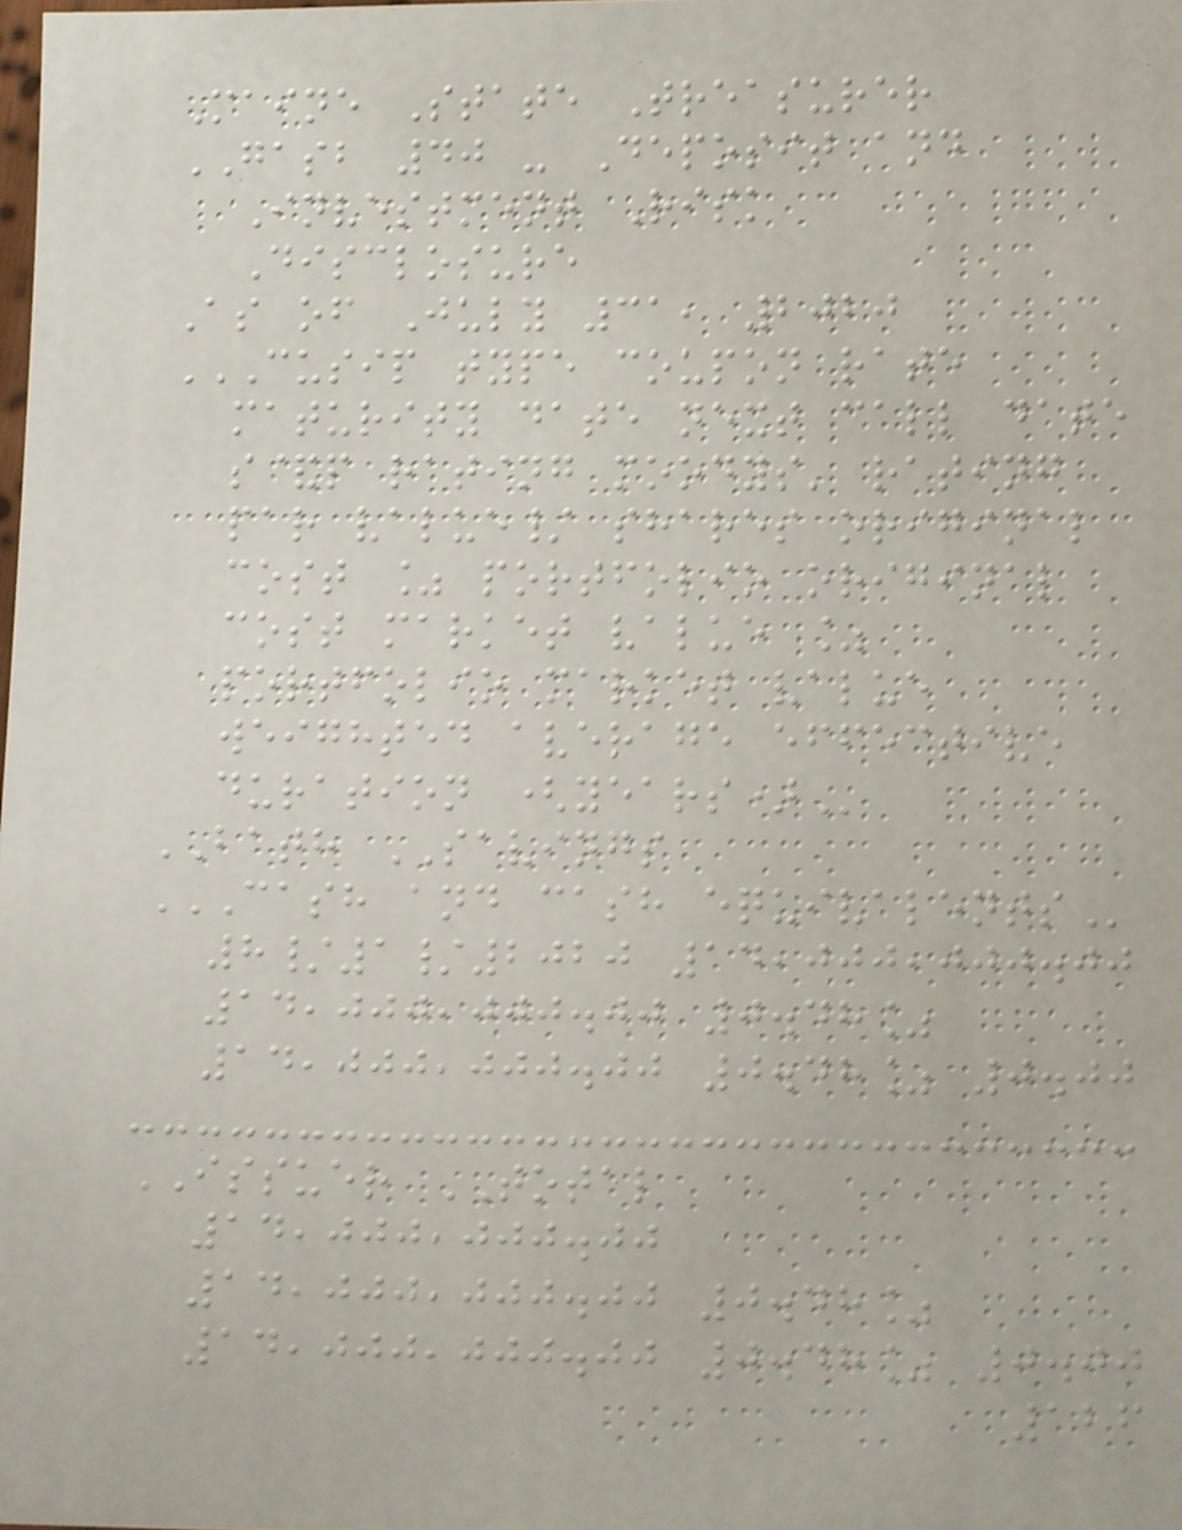Maine State Treasurer
GASB 40 - Deposit and
Investment Risk
Disclosure
As of July 31, 2020
CUSIP TYPE COUPON RATE
MATURITY DATE NEXT CALL DATE
S&P RATING MOODYS' RATING
PAR VALUE/ SHARES ORIGINAL
COST % PORTFOLIO ORIGINAL
COST MARKET VALUE %
PORTFOLIO MARKET VALUE
WEIGHTED AVERAGE EFFECTIVE
DURATION (YEARS)
BATH SAVINGS
CASH AND CASH EQUIVALENTS
8/1/2020 14,000,000.00
14,000,000.00 0.48%
14,000,000.00 0.48% 0.00
ISSUER TOTAL
14,000,000.00
14,000,000.00 0.48%
14,000,000.00 0.48% 0.00
126
